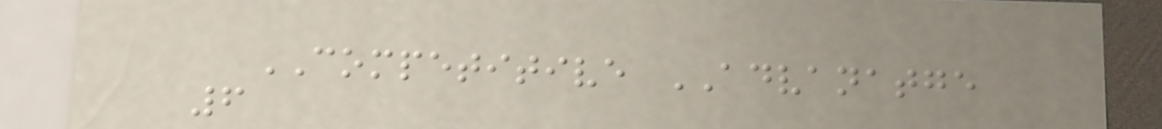COMPETITIVE ADVANATGE
6
